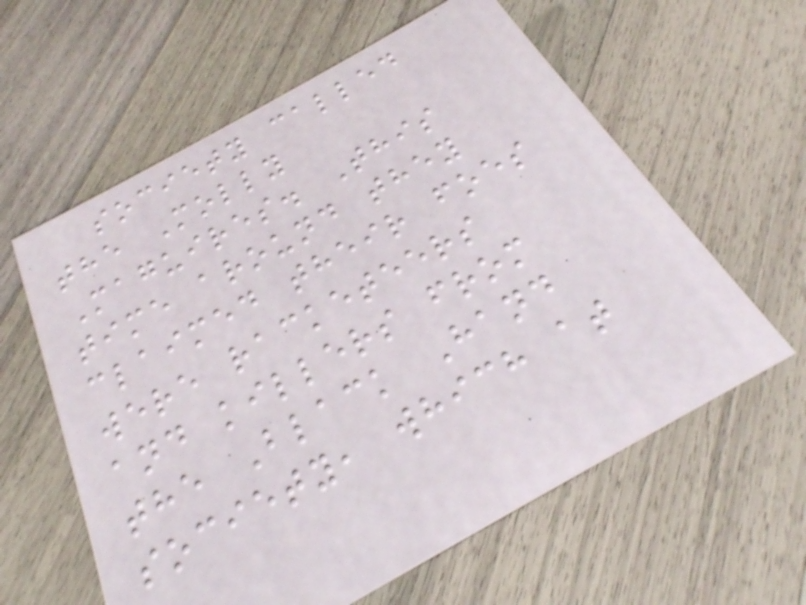society called
the Molly
Maguires. This
time around they
claimed their foes
were racketeers
and killers from
the Black Hand
society, which at
